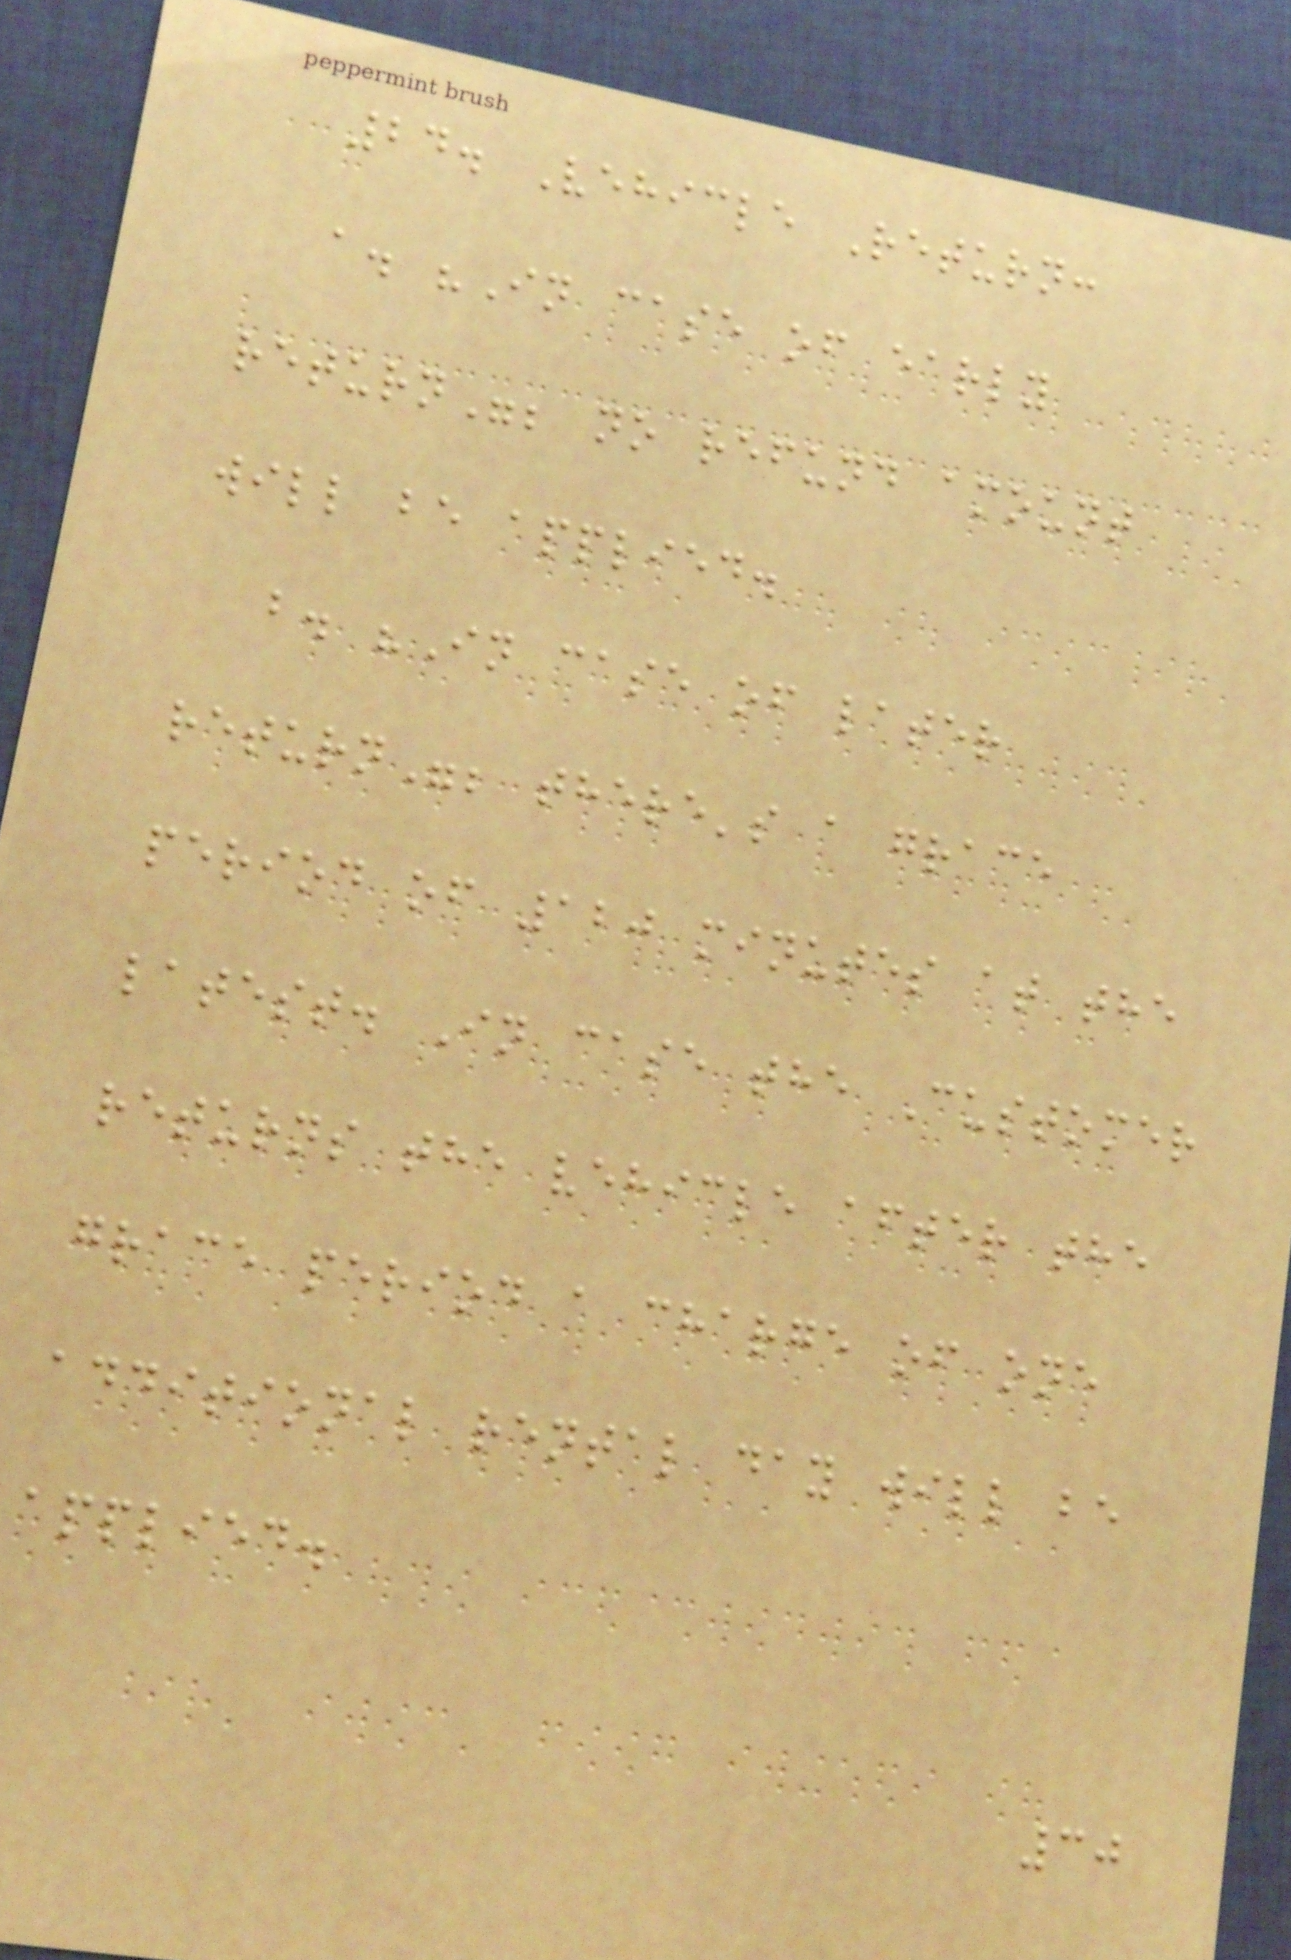24. Vehicle Return:
a. "In case of early
return"; no refund amount
will be applied.
b. "In case of later
return"; there's a grace
period of 120 minutes at the
latest. In case the Customer
returns the vehicle after the
grace period a charge of one
additional rental day will be
applied.
30
